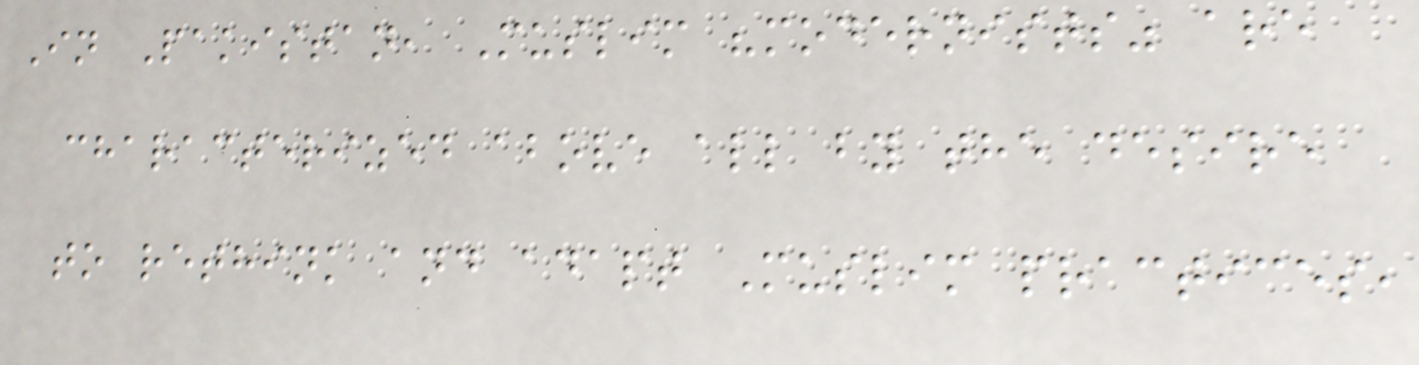In Pakistan, Muslim "modernists" are
characterized above all by the desire
to rethink and adapt Muslim practices,
